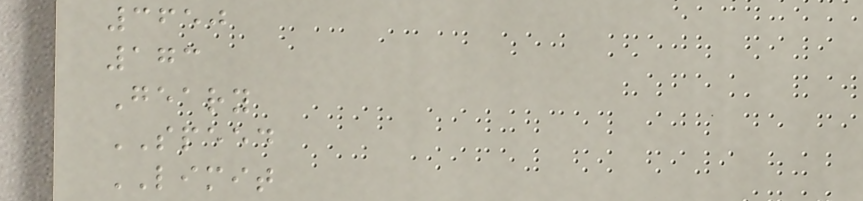3650
173
Geary
SPEED
LIMIT
